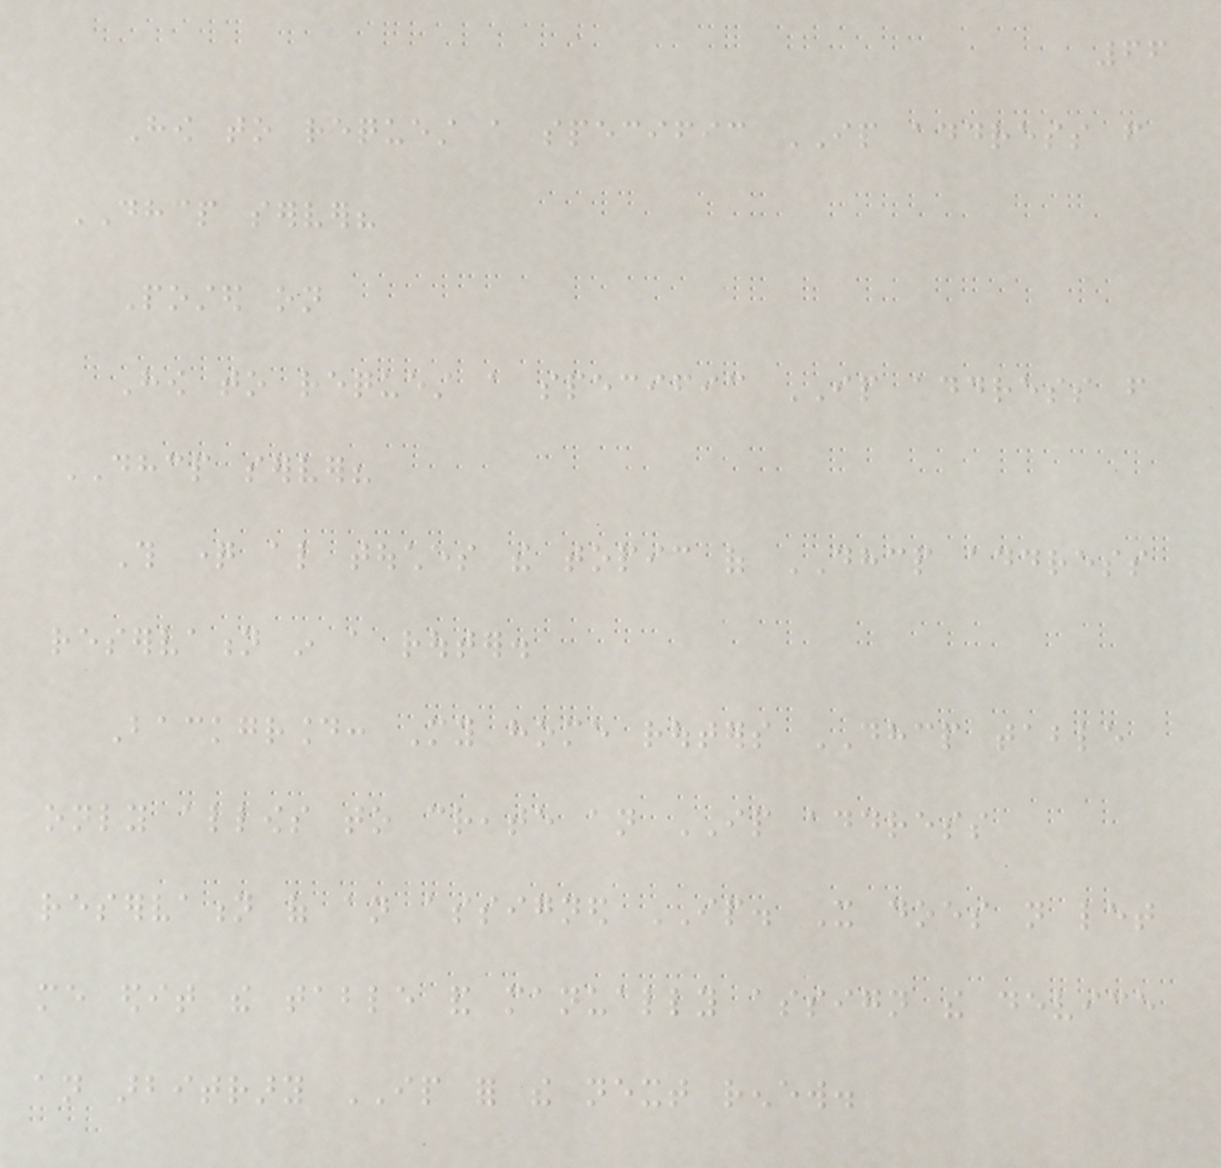66
How to request a specific IP address from
DHCP server?
Posted on
How to request a specific IP address from
DHCP server?
This question also touches the topic of DHCP address
reservation in a router.
Background: My home routers DHCP table
only allows to create an IP address
reservation of an assigned IP. It does not let
me edit the table and manually assign the device
an arbitrary IP for the next renew.
